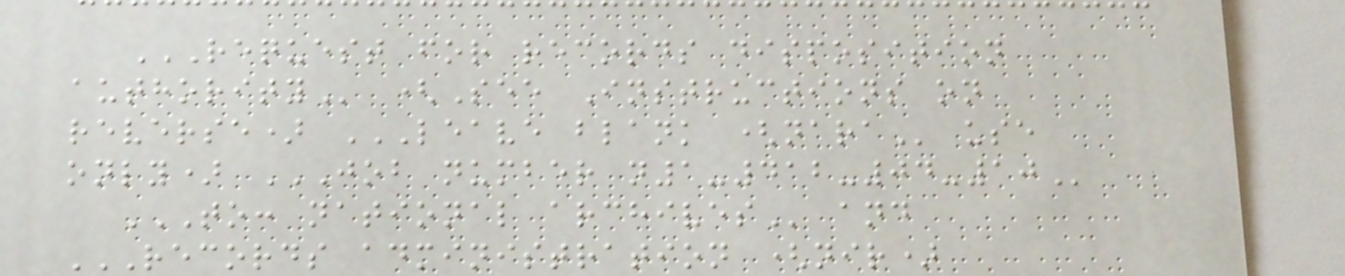REQUEST FOR RECORDS DISPOSITION
AUTHORITY (See Instructions on
reverse) LEAVE BLANK (NARA use
only) JOB NUMBER N1-412-04-10
TO: NATIONAL ARCHIVES and
RECORDS ADMINISTRATION (NIR)
